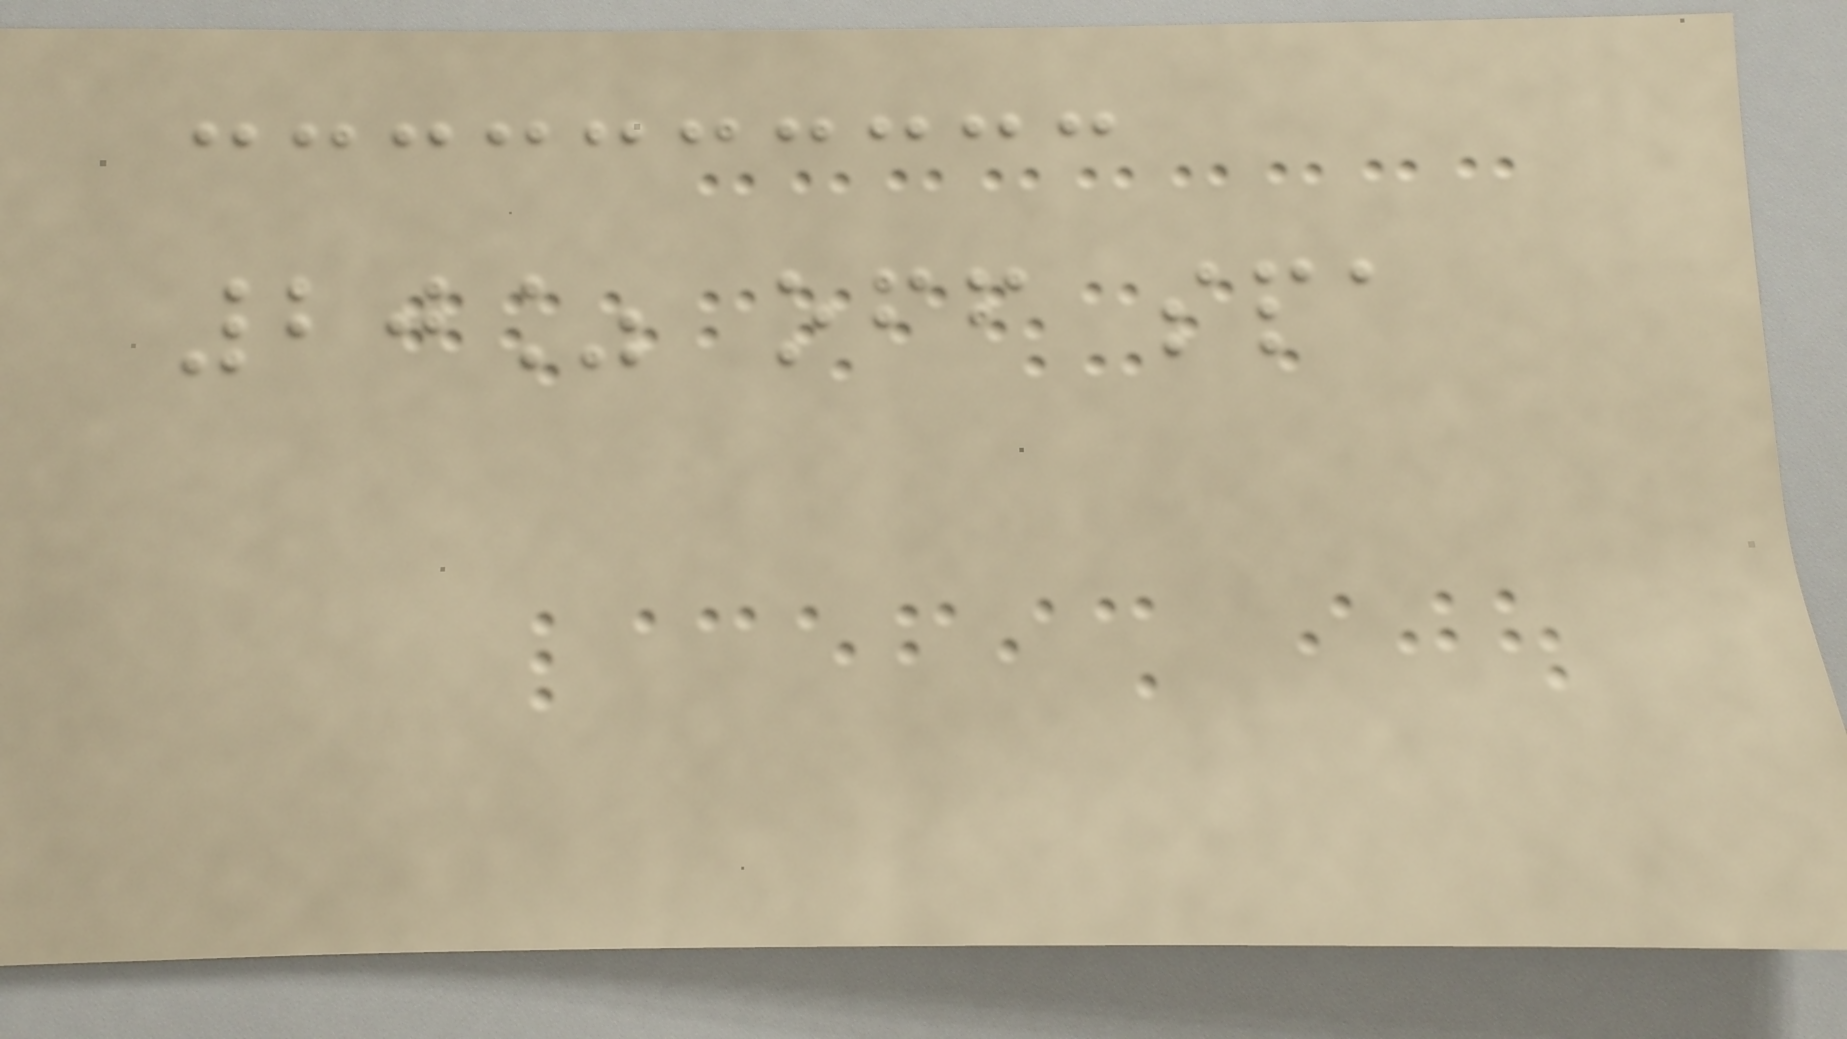20% off spa
